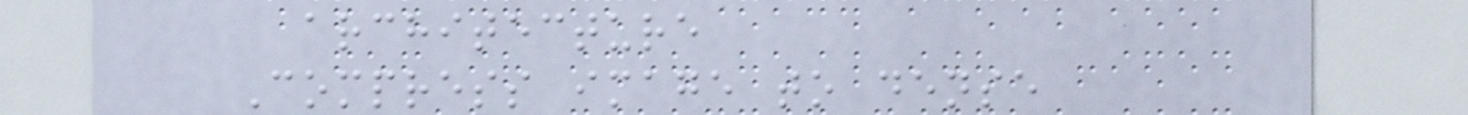architecture
Compress image to dense
